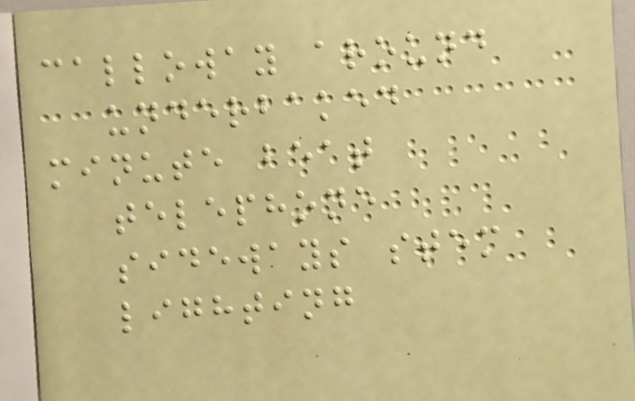calloway around
underbaked
minute beat
telephone
sideways stem
lighting
